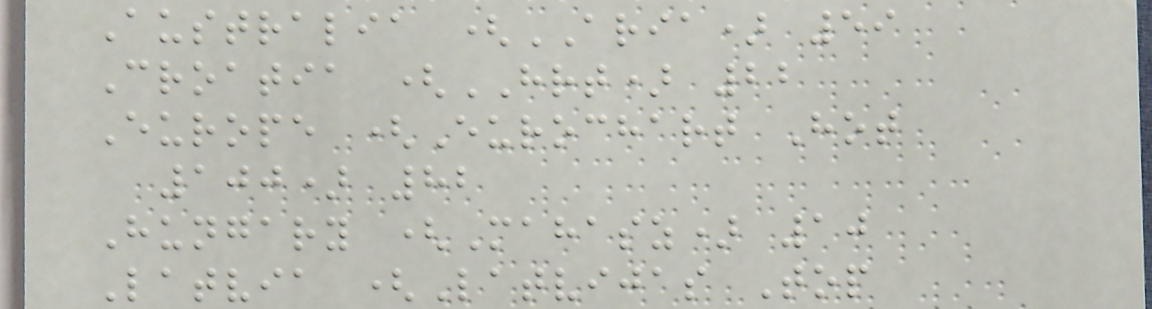Australia (ARIA) 59
Croatia (HRT) 22
Europe (Eurochart Hot
100) 82
Hungary (Mahasz) 10
Latvia (Latvijas Top
